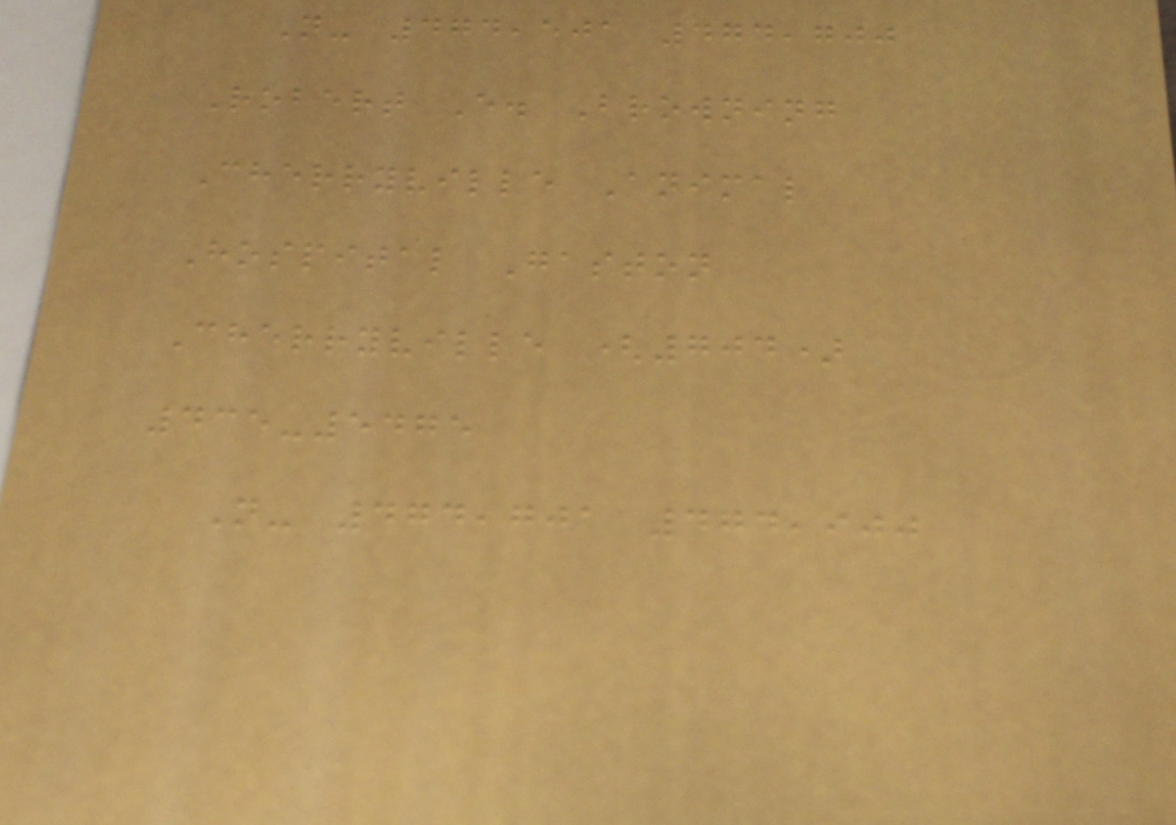N- 474,501 474,700
Robert E. Browning
Cherryville Animal
Hospital Gaston
Cherryville (704)
435-5475
N- 474,701 474,900
